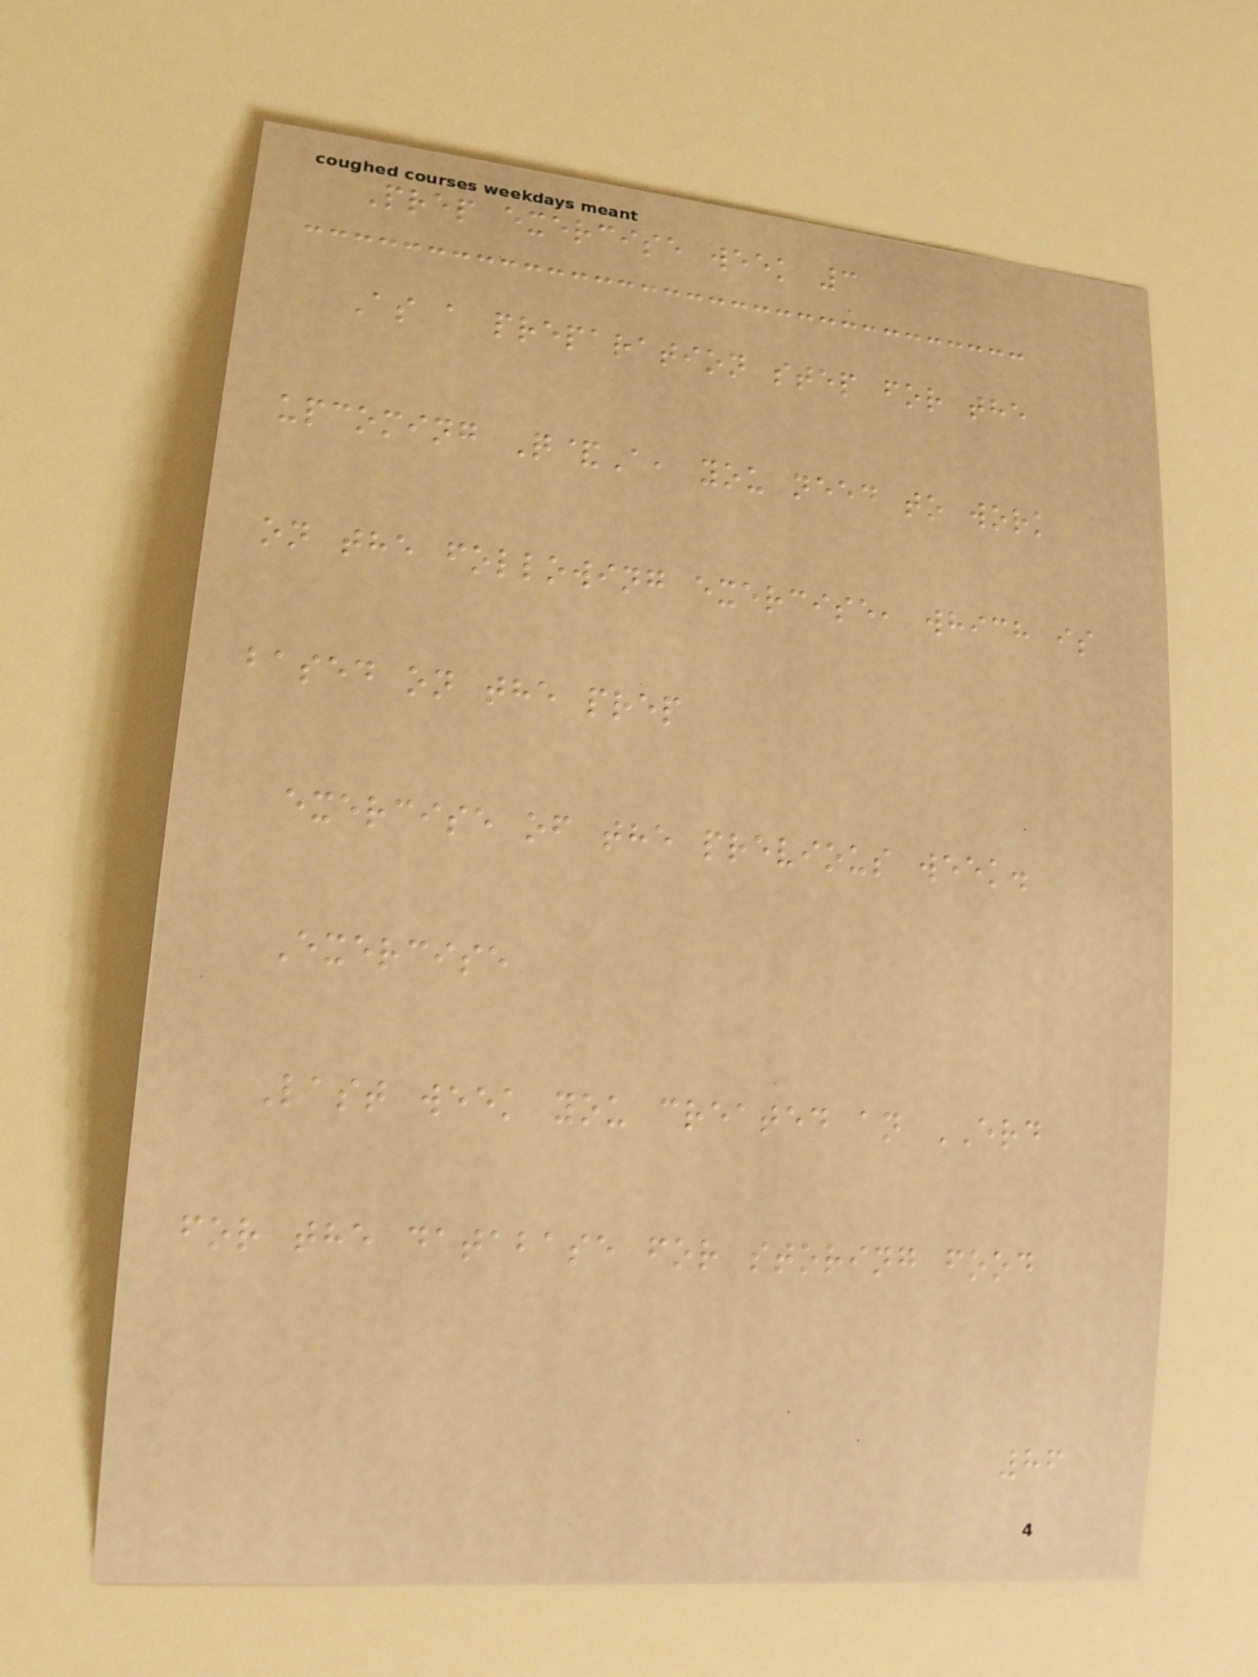Prep exercise week 3
As a preparation step for the
upcoming Q&A, you need to work
on the following exercise, which is
based on the prep
exercise of the previous week.
Exercise
Last week you created an ERD
for the database for storing food
86
